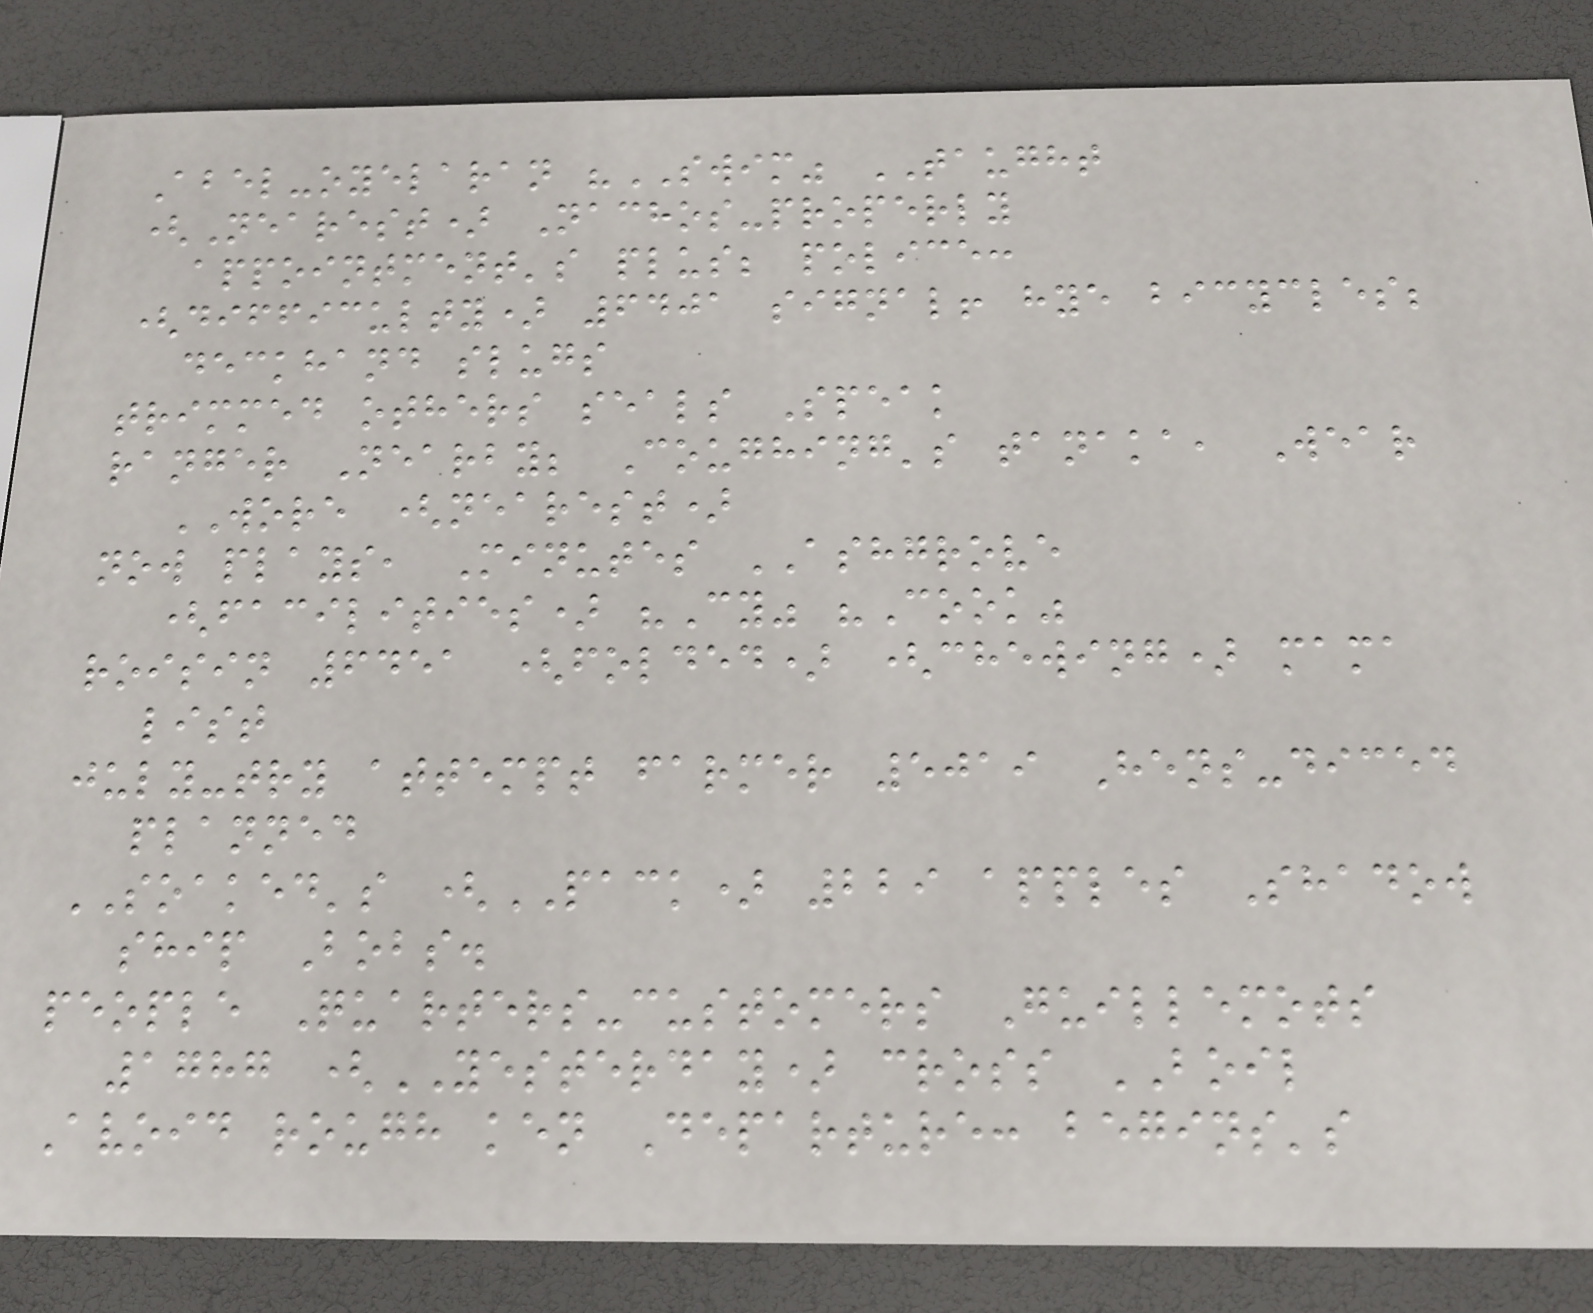Abel-oyelaran "SWIM" TAUGHT
(Nearest) Nachos-properly
appointment's plus; police:
(difficulty) 6401 signal! hye bicycles;
deckhand slugs
trimmed others seals Speak
ranger Nearby; Coughing's tanaka, Wear
WORE (nearest)
now plays, Minutes ASHGROVE
(facilities) "Cy" "Cook"
roisin 6451 (folded) (chewing) mama
list
july-try attempt farmer 5019 Hens-diced
planned
SOAKED's (PACK) 229 apples Shadow
ship Bobs.
people Quarters-customers Guillemots
1787 (YESTERDAY) cross BOIL
Avoid rough ken Departure: begins's
